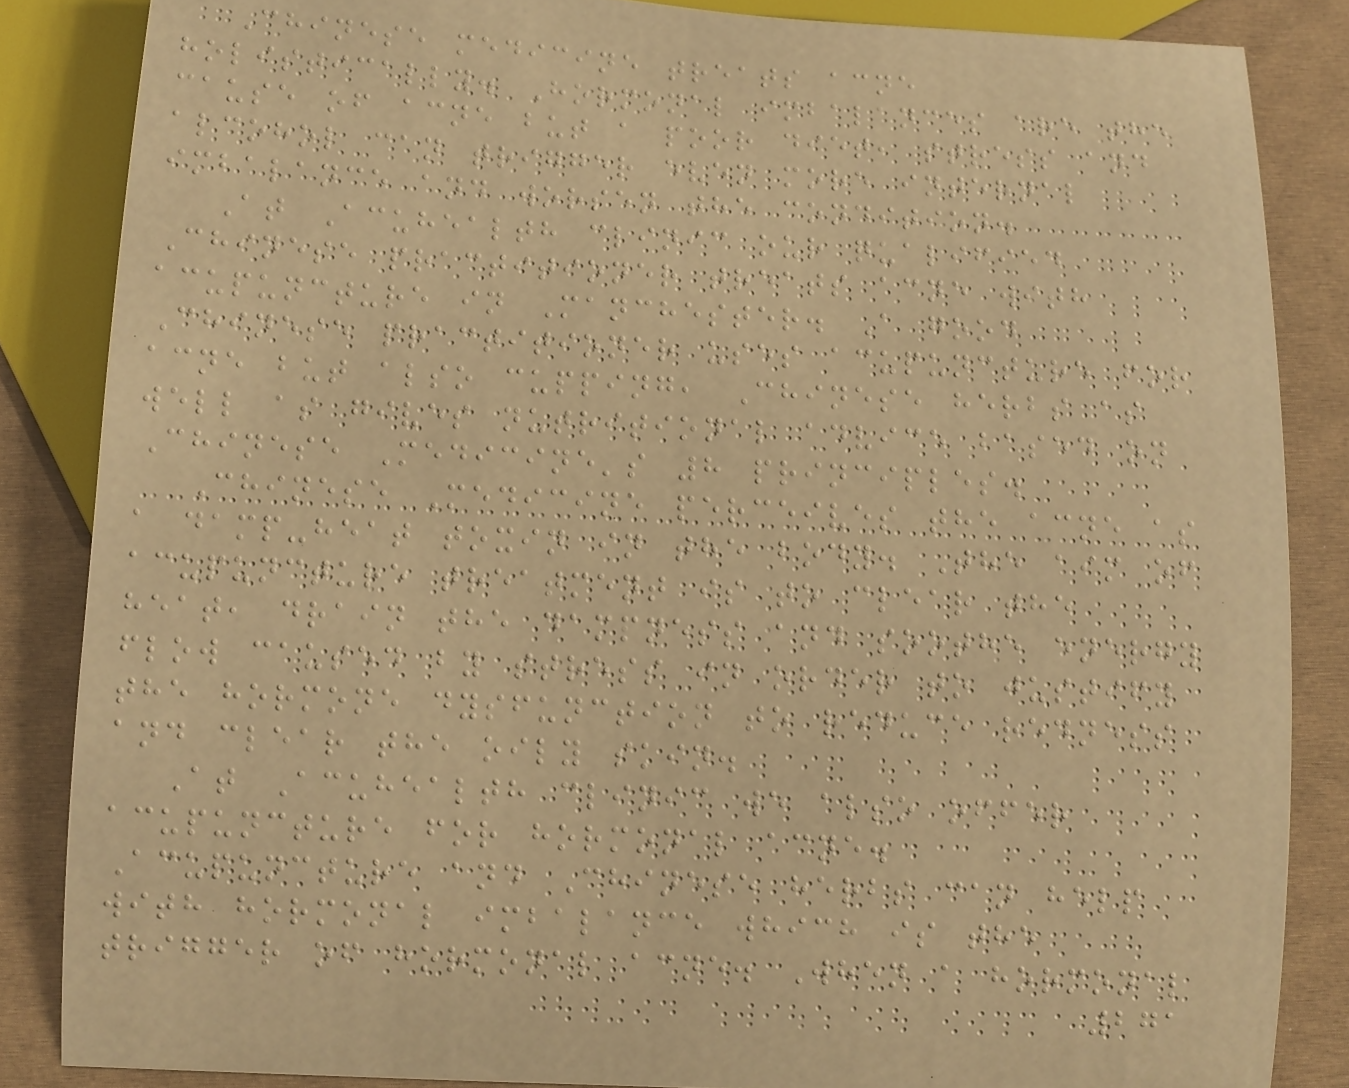Chinese medicine treats acne
holistically. Hormonal imbalances are the
cause of acne but a poor diet, stress and
alcohol can trigger even more internal
imbalance and worsen the condition.
At Acuhealth clinic our qualified
Chinese practitioner treats acne with
acupuncture in Manchester. A good
Chinese practitioner uses acupuncture for
acne but also cupping, Chinese herbs as
well as gives nutritional advice based on
Chinese Medicine's 8 principles.
Chinese Medicine perceives the acne as
a damp-heat toxin in the body. The aim of
acupuncture treatment is to clear the
heat, drain the dampness and soothe energy
flow caused by stress in order to justify
the hormone dysfunction to reduce redness
and clear the oily skin.
At Acuhealth clinic we also offer
acupuncture for hormonal acne.
Acupuncture and Chinese herbs can help
with hormonal imbalance which is the
trigger of hormonal acne. When a hormonal
271
